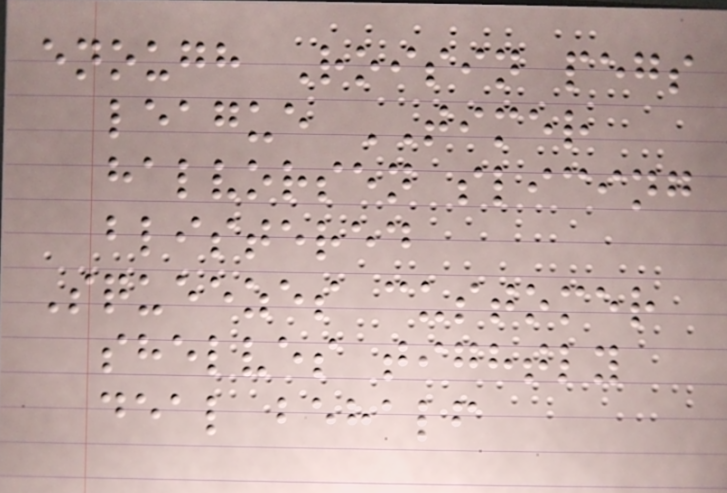enough Roisin pegs
league TIMER
halvorsen slicing
blistered
Squeezes customer
shelves tightly
deal behalf
